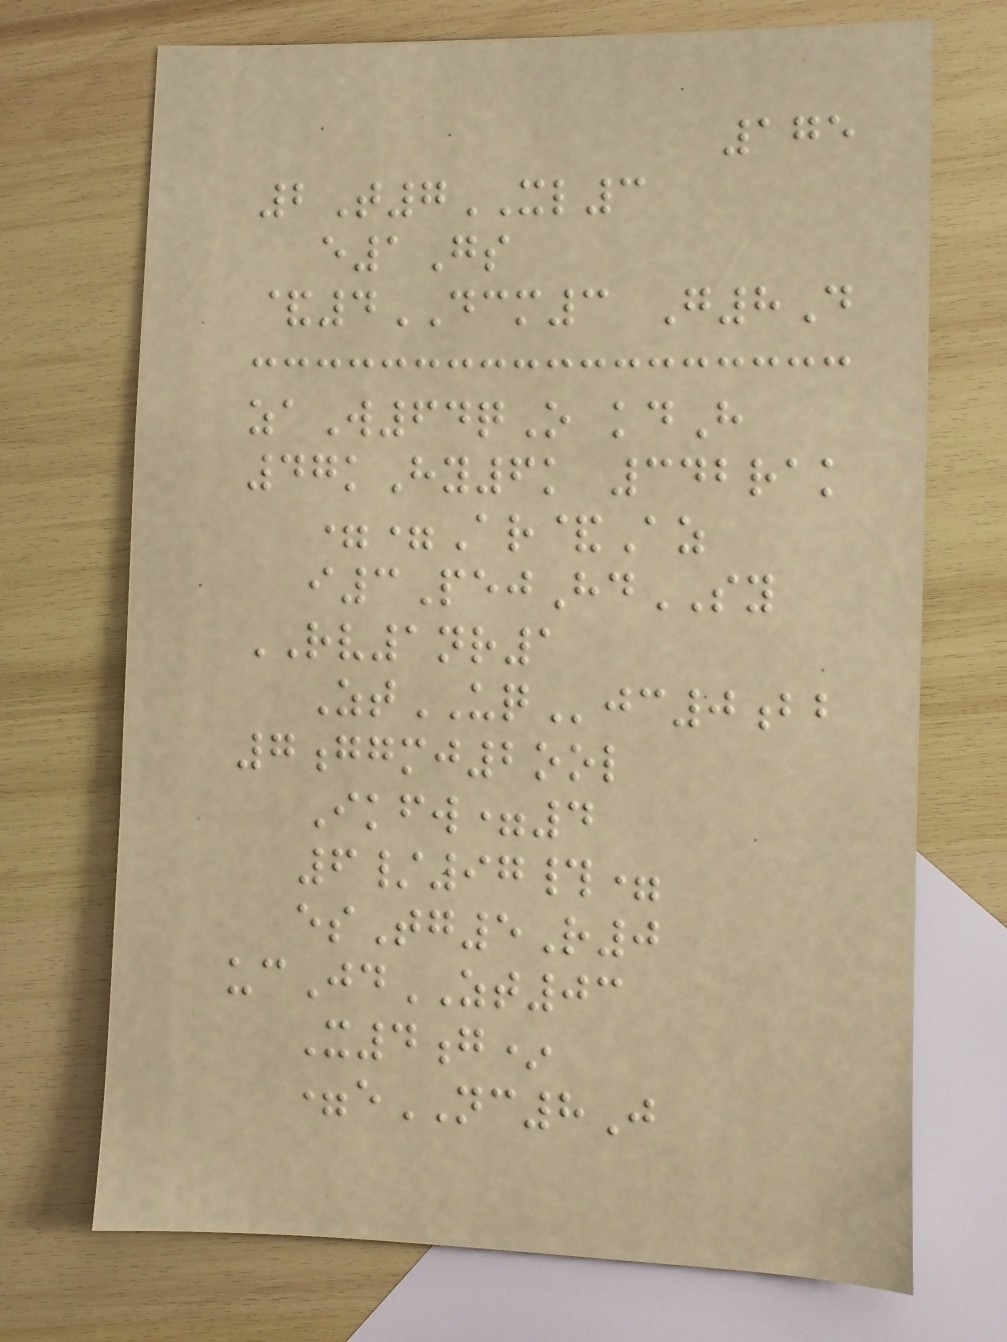175
2T7XL3
e1Gs
&4DCM3 G8D
zaW64qO kdH
47kHy6k 342rak
==Ar&Az
i3PejHdSY
RV1nr1
ZtUQjc0bb
7ggmj2ool
Ikfw=4
6/97#=
esTg5R0
ucJdZT03
X4g*
=eNC8J
